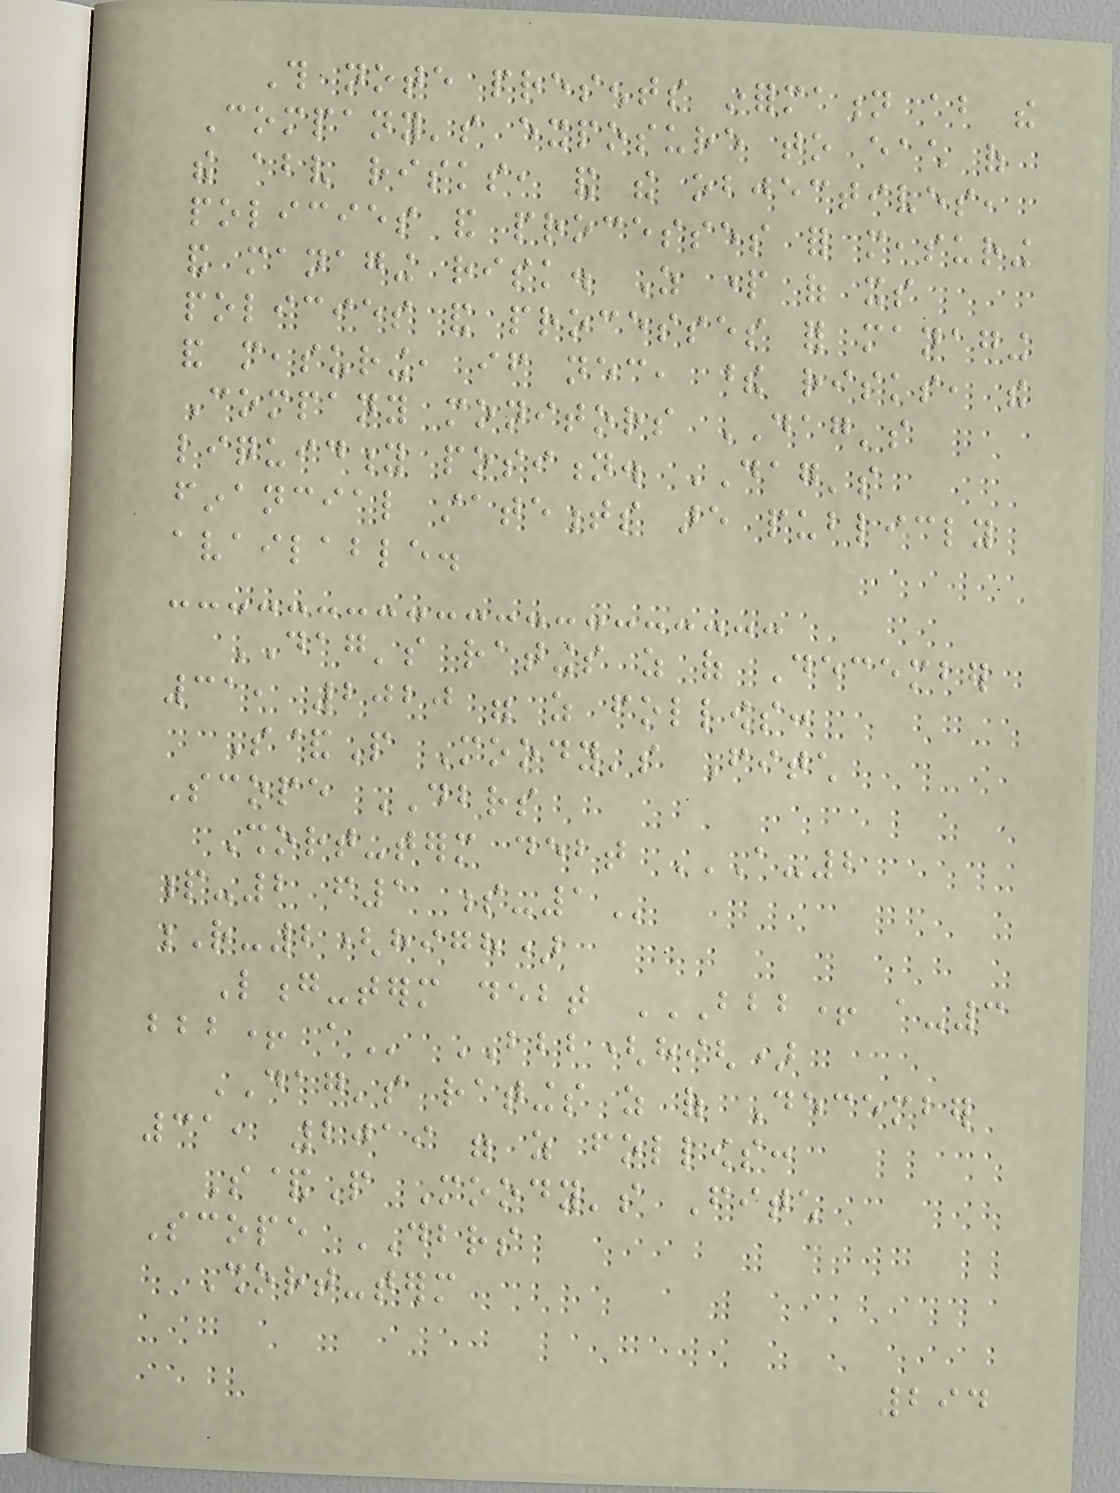This note presents information about the
Company's exposure to each of
the above risks, and the objectives,
policies and processes for measuring
and managing risk. As part of its
policies and processes for managing
and measuring, if necessary, these risks, the
Company monitors DAG's
liquidity position. DAG's
financial statements are publicly
available.
DAG's ratings as of December
31, 2020 were as follows:
S&P Moody's Fitch
Scope DBRS
Short-term debt A-2
P-2 F1 S-1
R-2(high)
Long-term debt BBB+ A-3
BBB+ A BBB(high)
DAG's ratings as of December
31, 2019 were as follows:
S&P Moody's Fitch
Scope DBRS
Short-term
294
